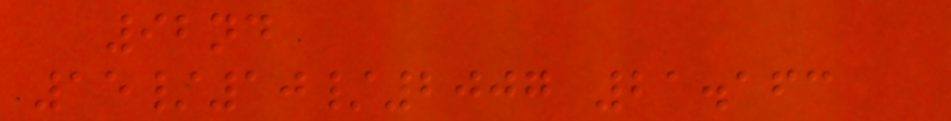92nd
15/10/2007 21.163
